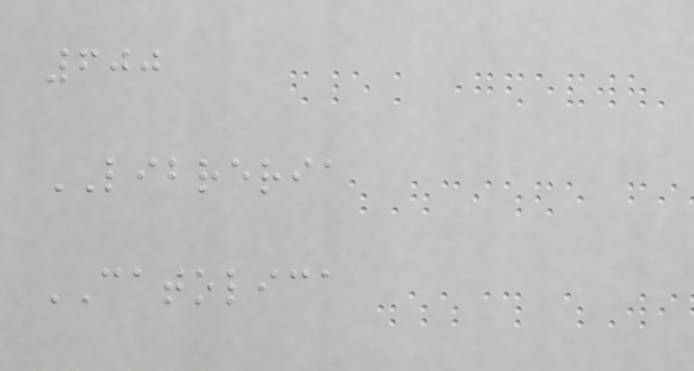600
LIBRERIA
CATOLICA
